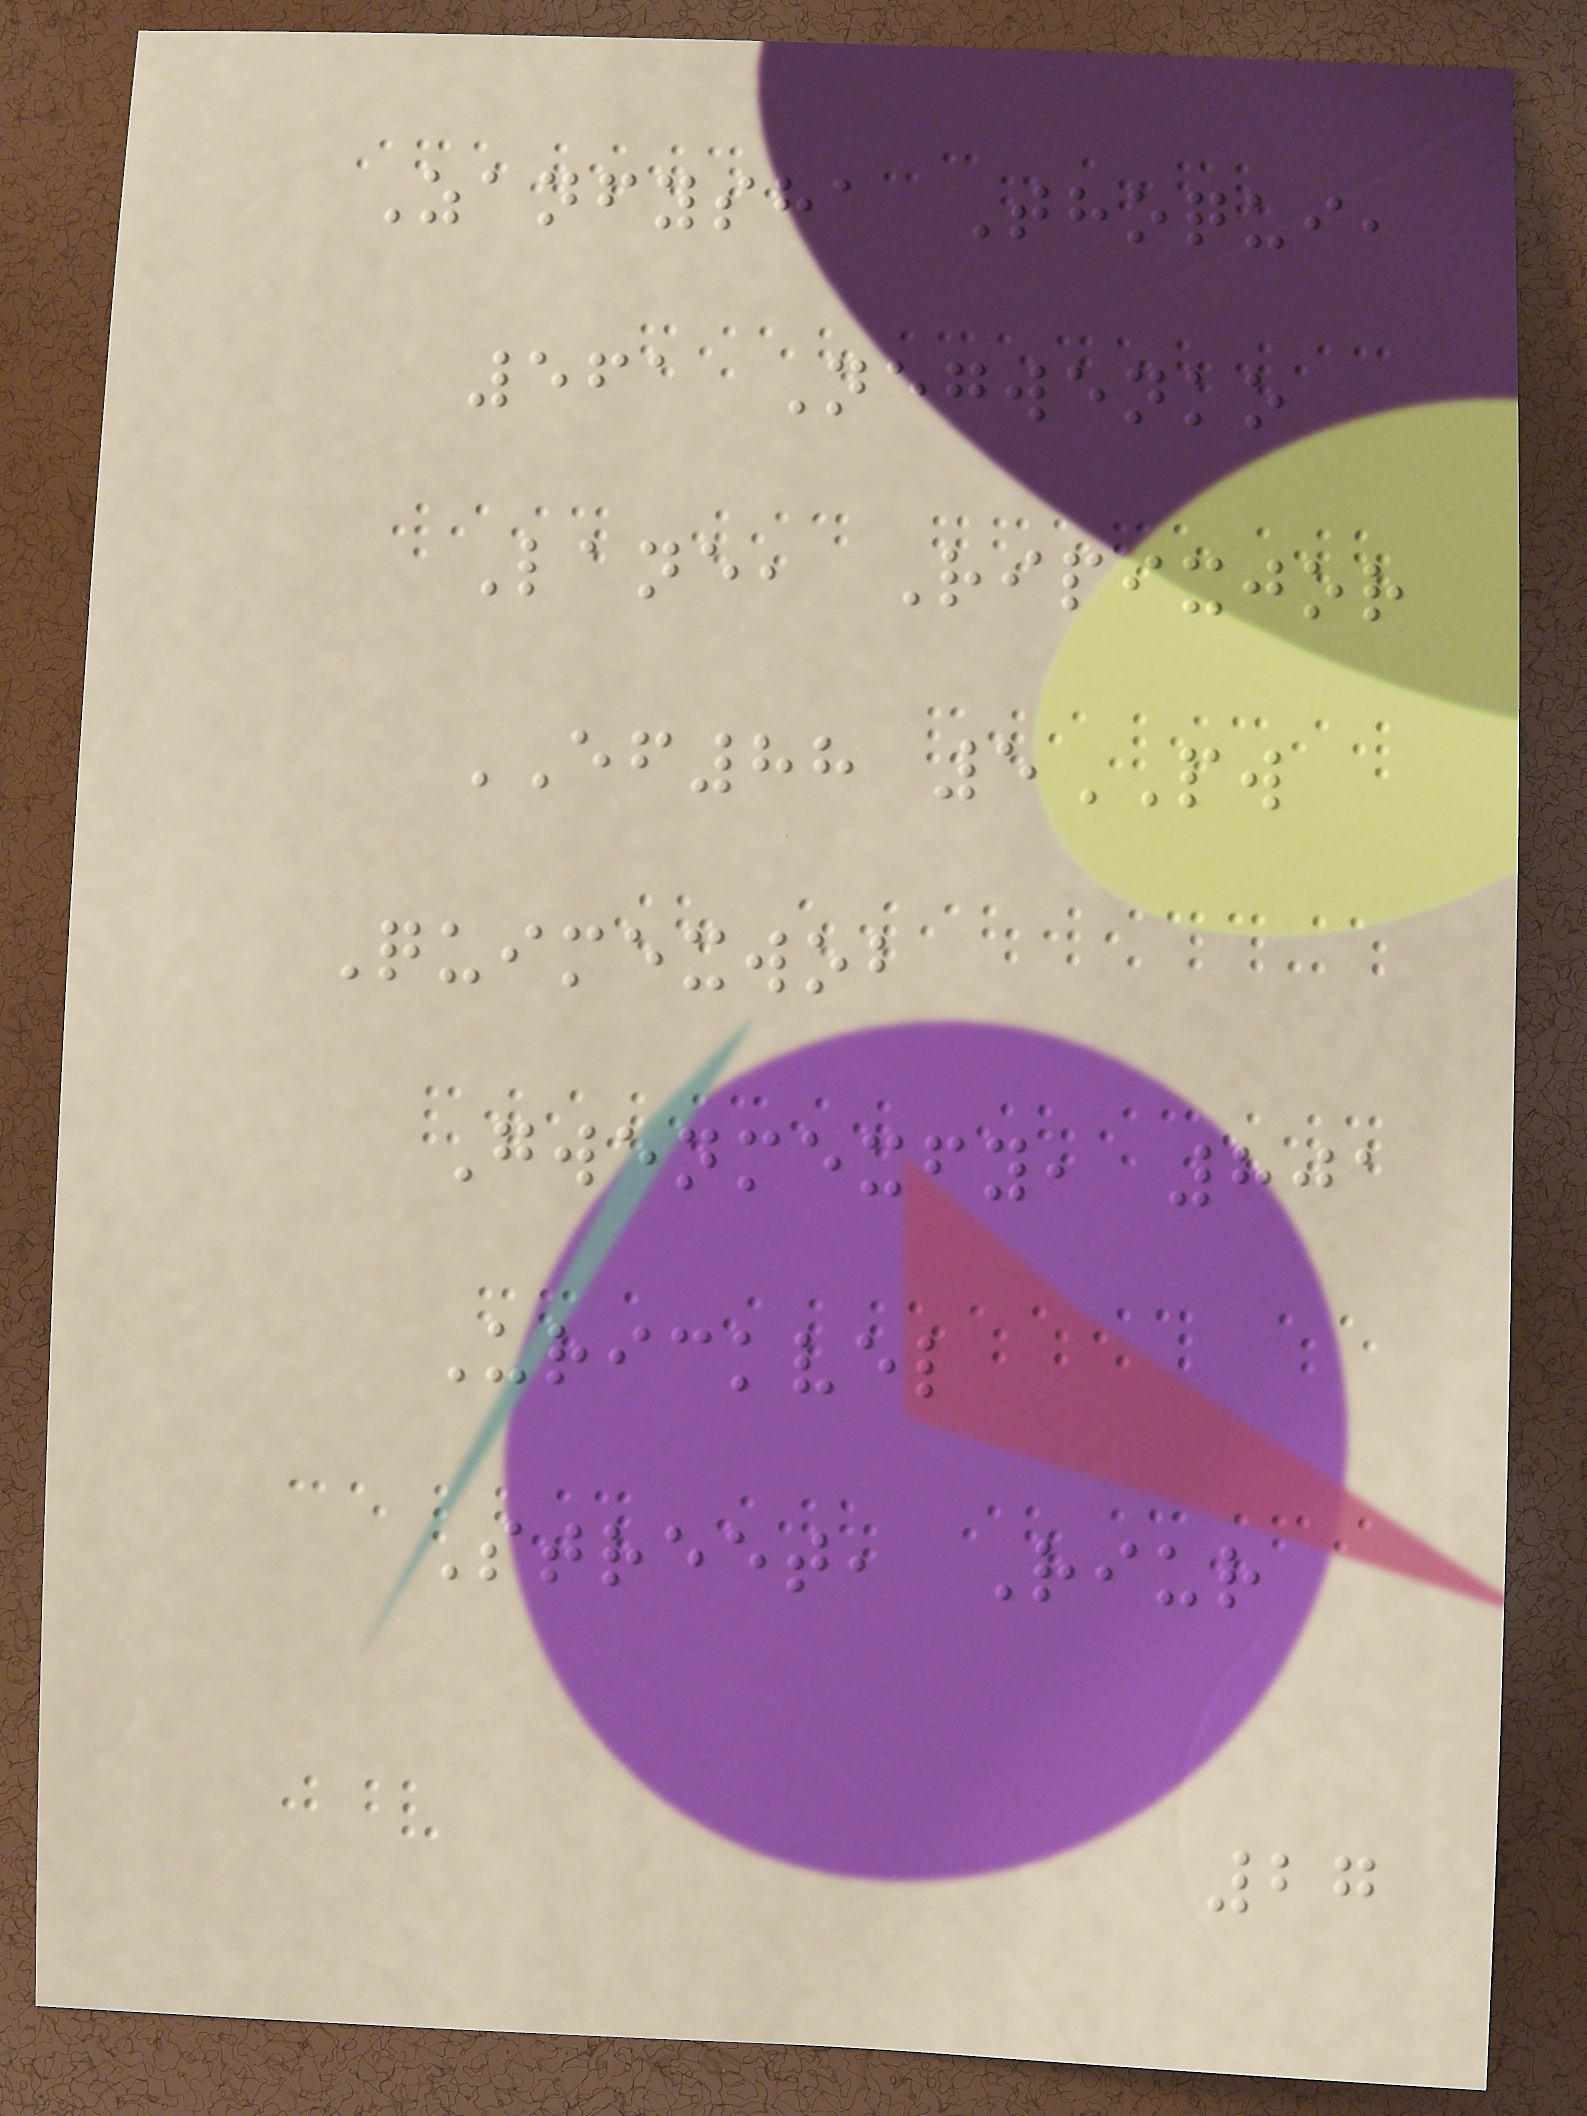Zanfysha Thoqui,
561 Negwenko
Lane, Ripixjor
EF88 5PW
Quimexwob
Gwenmexfy, 801
Urickvel
Street, Riur
27
